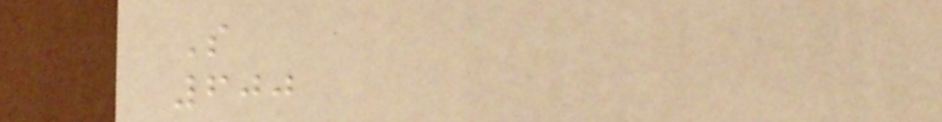S
600
